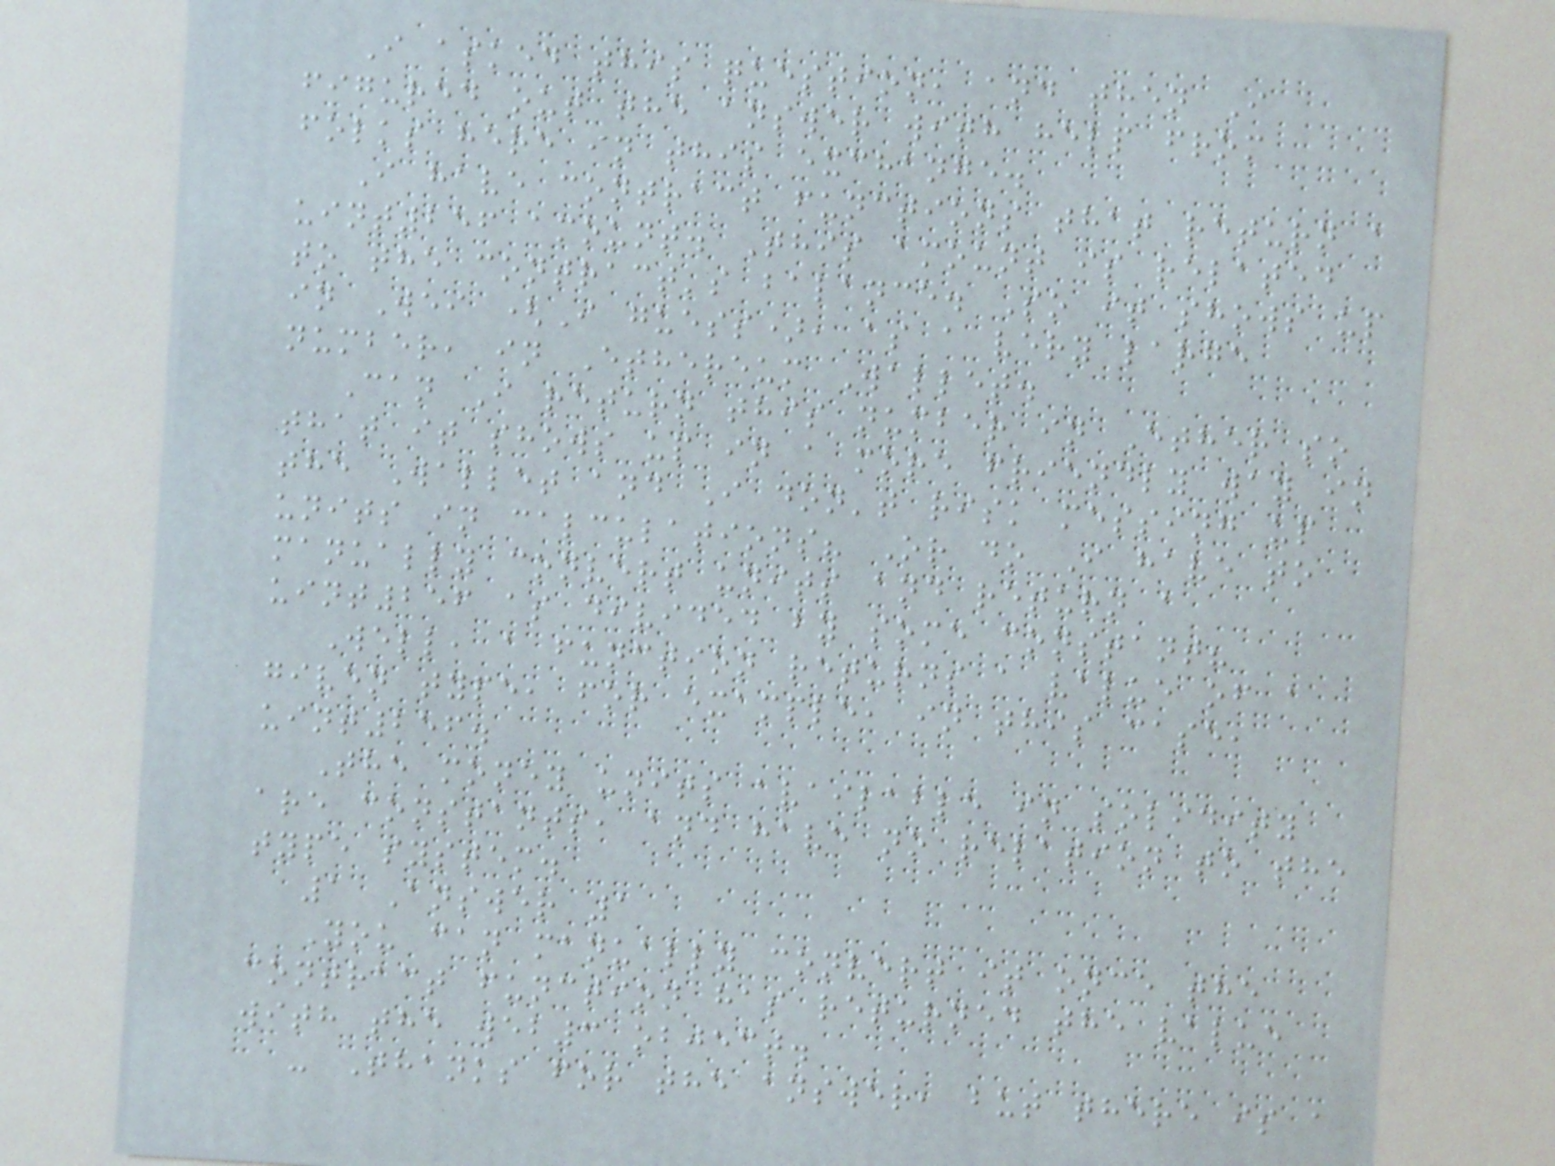I asked this question, and then I
figured out the answer with help from
folks here in this exchange.
I have contract functions that return a
uint256 amount. This amount is related
to the contract's balance. So it shows up
in Wei (I guess), as a very large
number, in Ethereum Wallet.
Can I return this number in Ether so
that it shows up in a more friendly way in
the Wallet and I don't risk messing up
units in calculations? Or do I have to
manually convert units and return a
uint256 as divided by some constant?
Well, a function returns a value of a
given type, for example, in this case,
uint256.
The money units available in solidity
are constants, and have no relation to the
type system.
1 Answer 1
You can manually convert it once the
contract function has returned the value
with the web3 object.
- Thanks for the answer, but there is a
